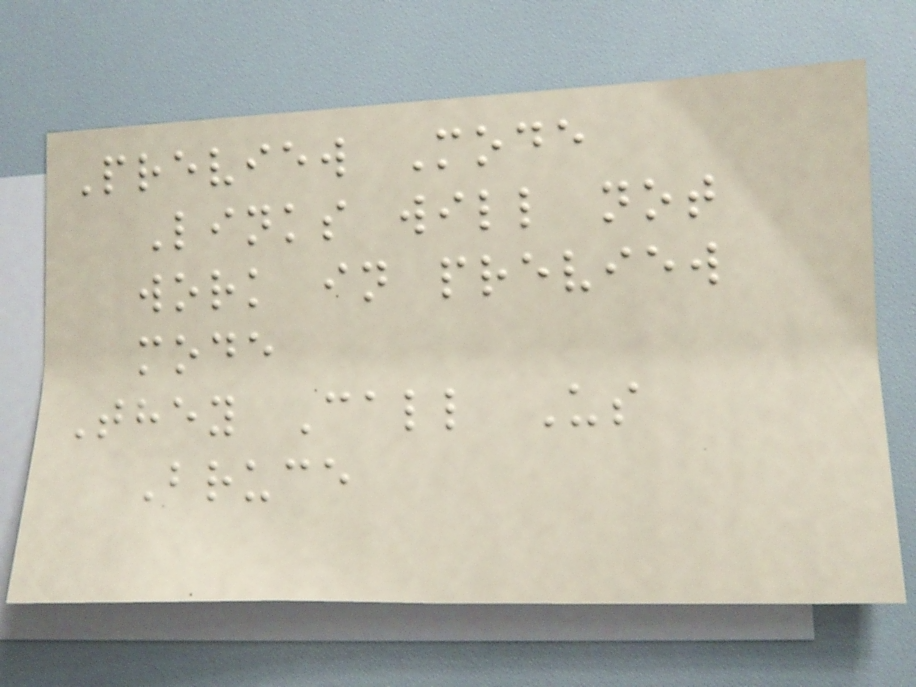Preview Mode
Links will not
work in preview
mode
They Call Us
Bruce
